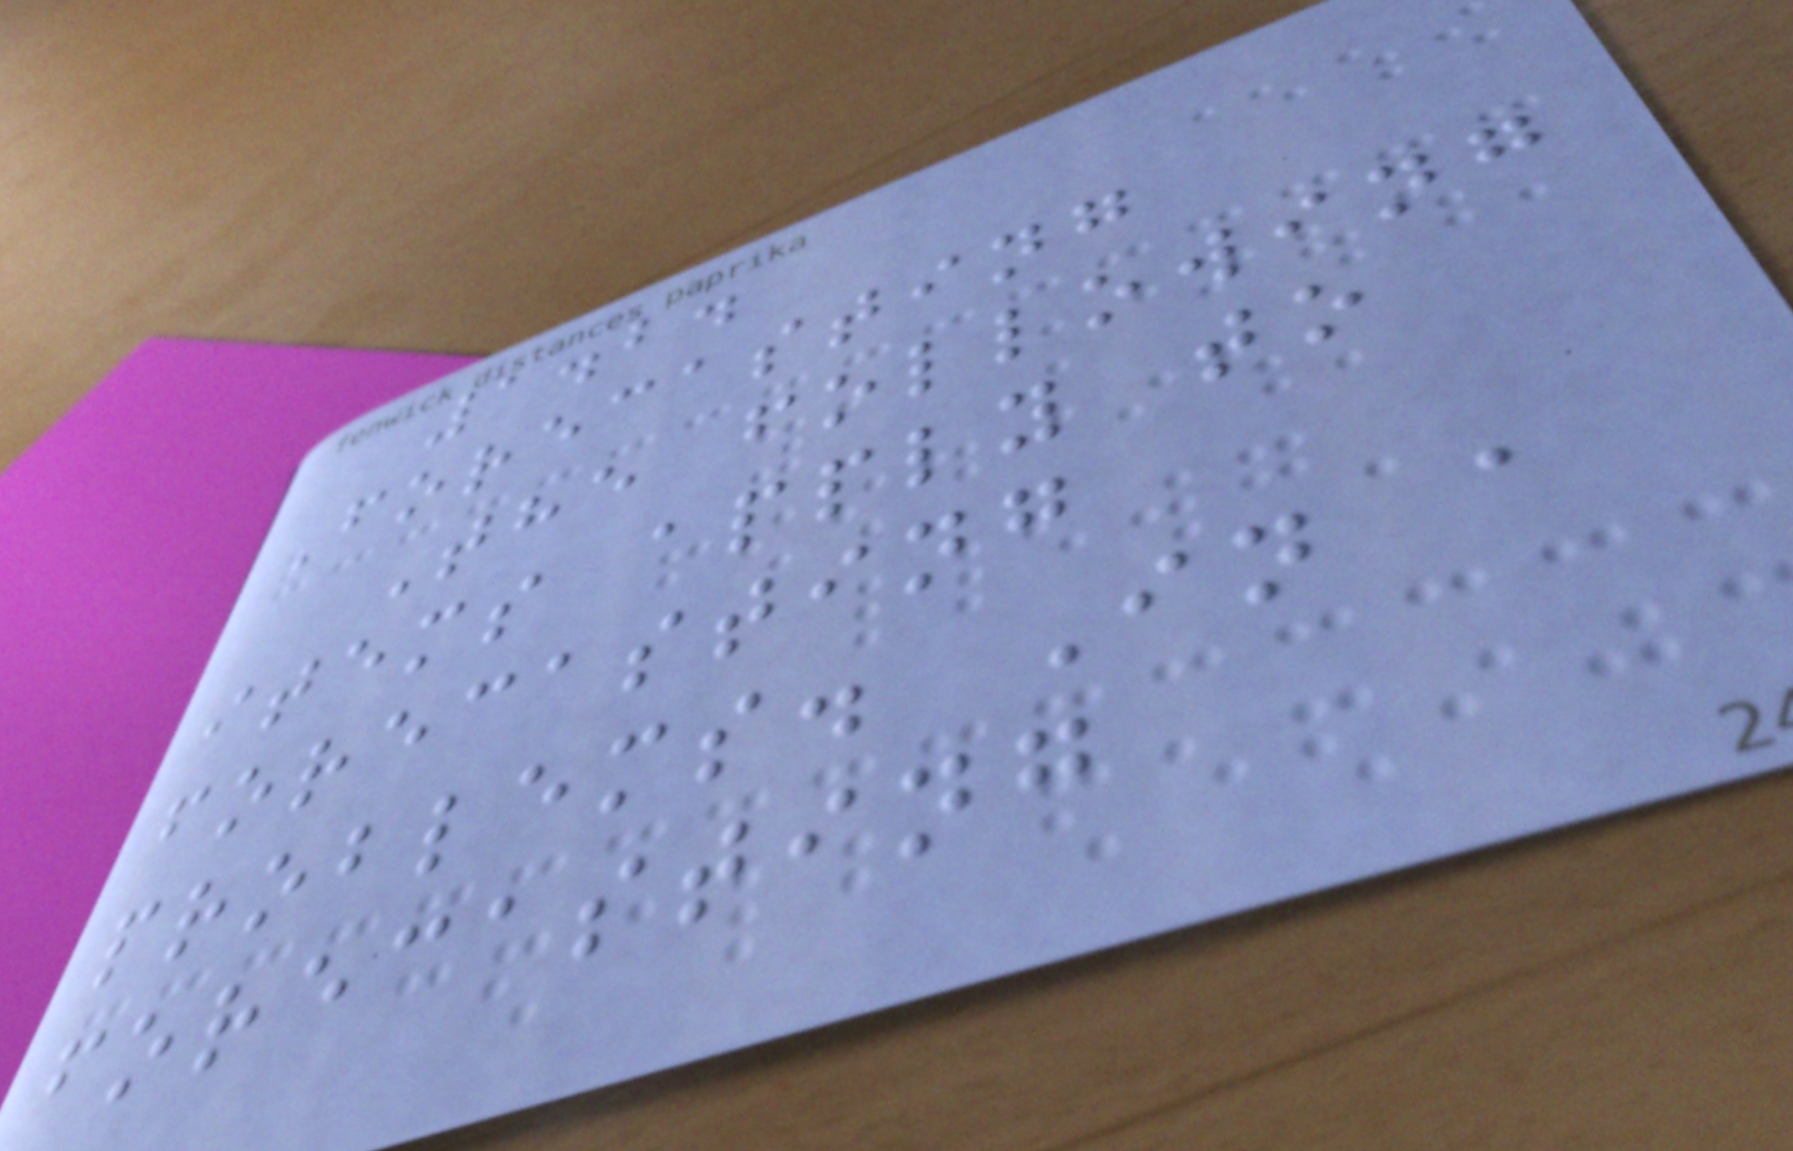1.2.
Forecasting
The following
items apply to
forecasting
problems. In a
forecasting
